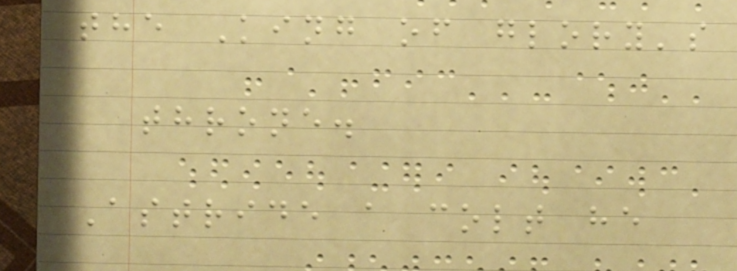the King of glory's
throne.
Astride a colt he
